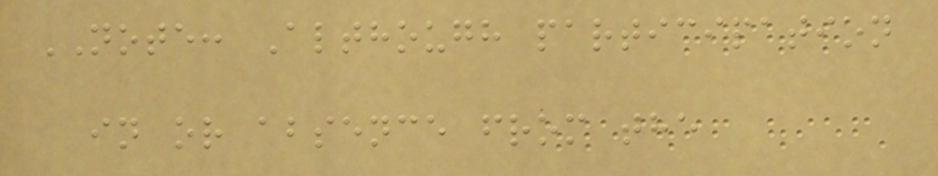NOTE: Although participation
in or absence from the
